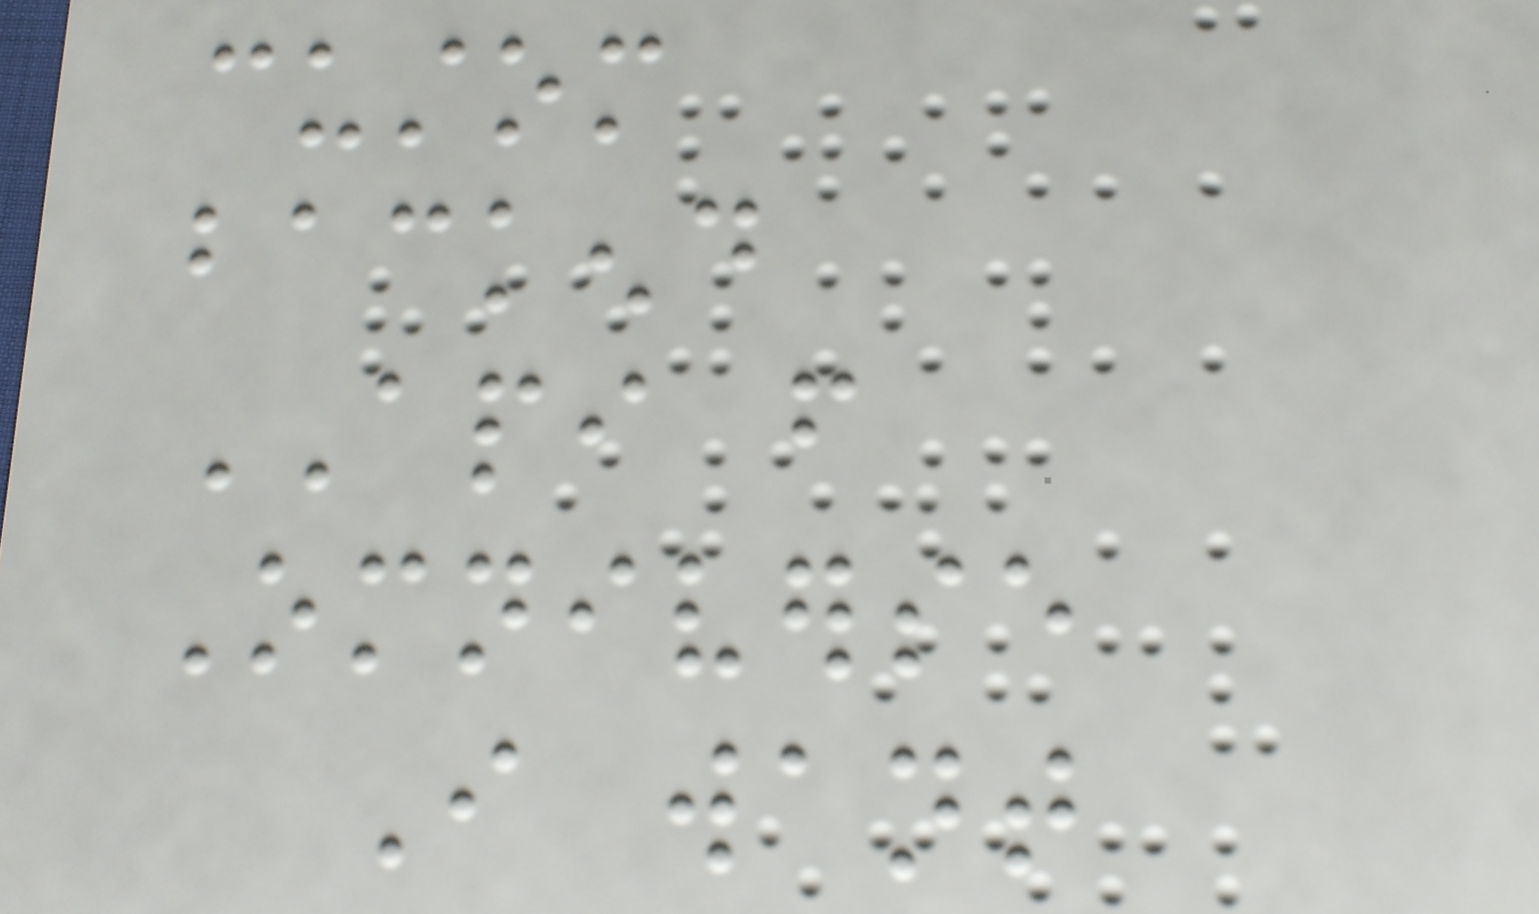custom
backend
API from
Omniverse
I want
